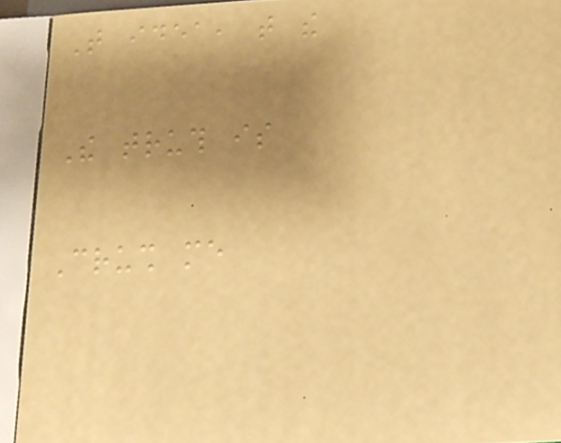That idea, that the
The truth is
Crush me
